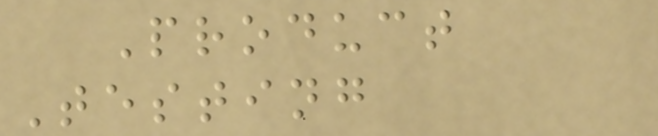Product
Testing
